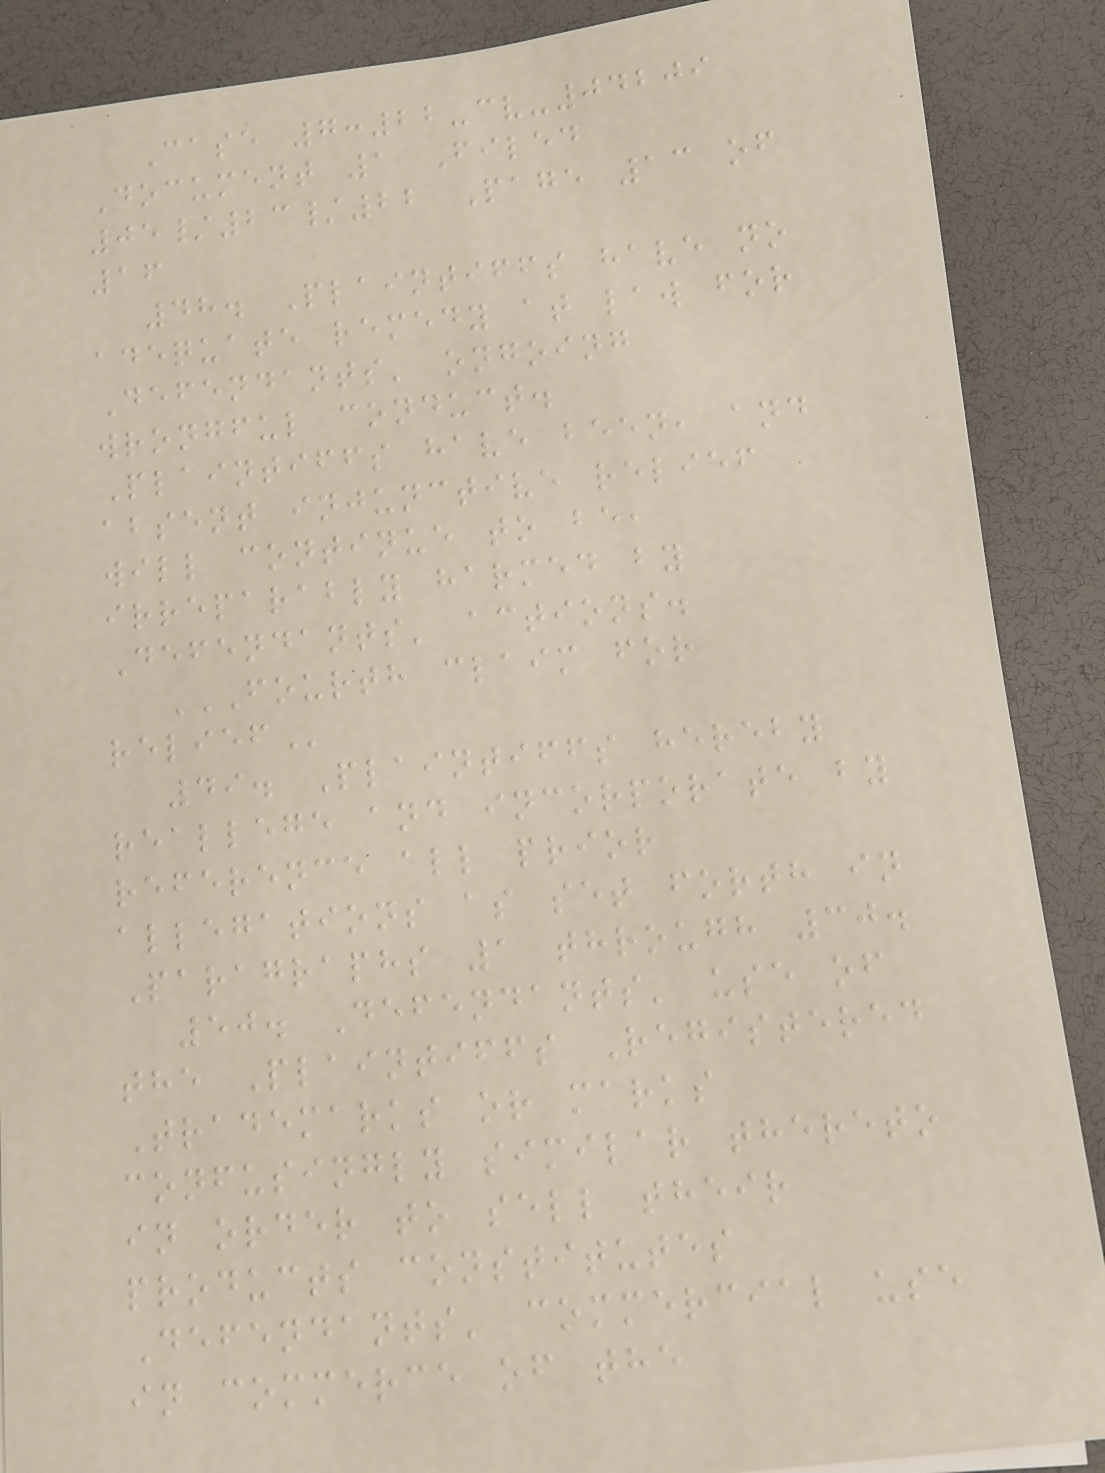Case 7:22-cv-04209
Document 1 Filed
05/23/22 Page 13 of
16
48. Plaintiffs have no
adequate remedy at law for
Defendants' ongoing
wrongful conduct.
Plaintiffs have been, and
absent injunctive relief
will continue to be,
irreparably harmed by
Defendants' actions.
FOURTH CLAIM FOR
RELIEF
49. Plaintiffs hereby
reallege and incorporate by
reference all prior
allegations as set forth in
Paragraphs 1 through 30.
50. Defendants' use of
the Plaintiffs Registered
Trademarks or marks
confusingly similar thereto
in order to sell their
products constitutes
Defendants' commercial use
in commerce of the
